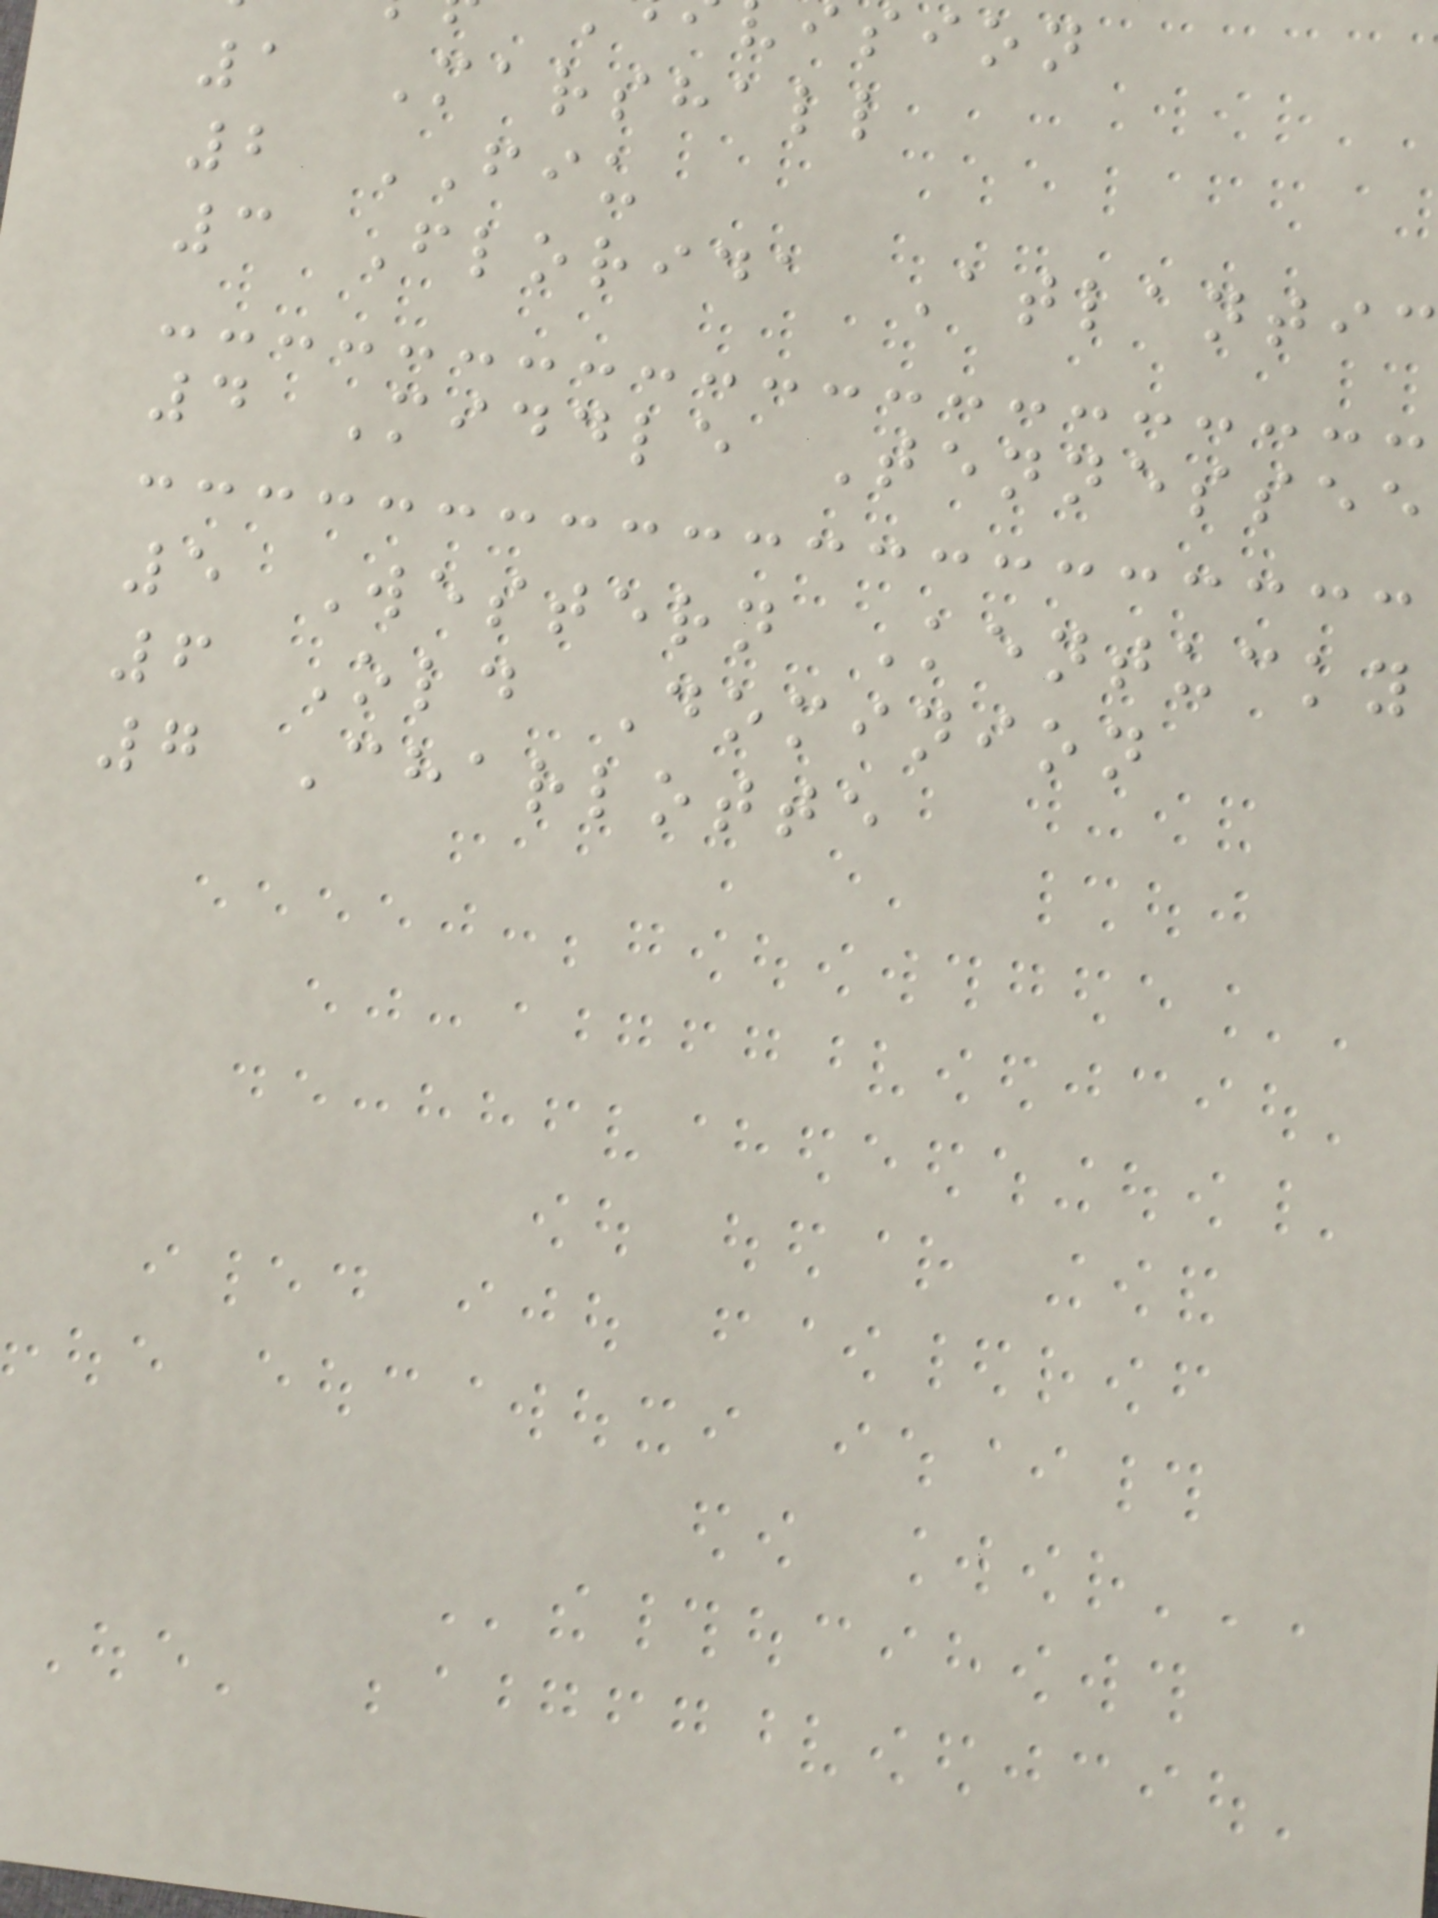sion
1 Marshall
2 FIU
3 Florida Atlantic
4 Middle Tennessee
5 Western Kentucky
6 Old Dominion
7 Charlotte
